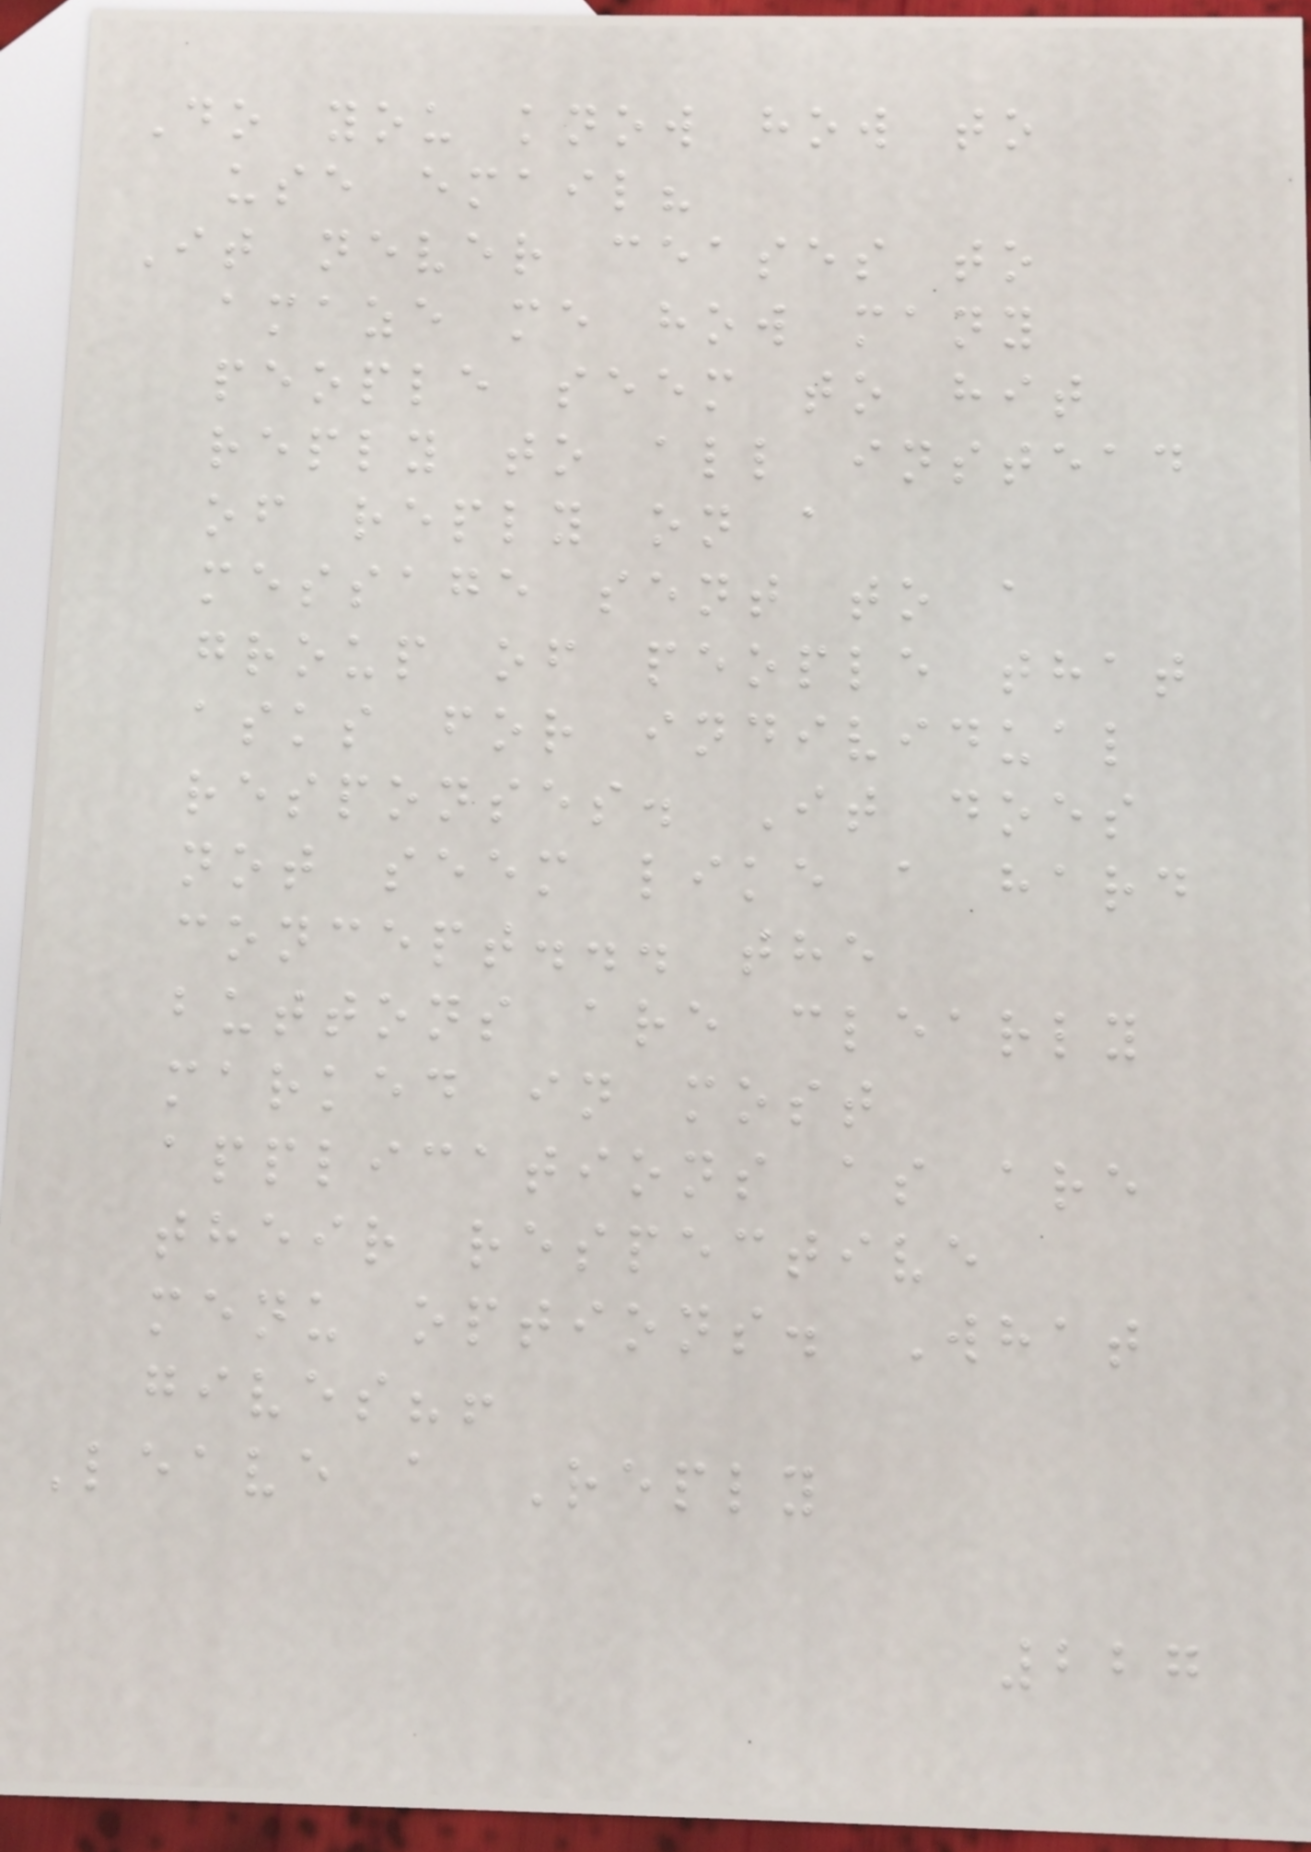Do you know how to
use email?
It never ceases to
amaze me how many
people seem to hit
reply to all instead
of reply on a
message sent to a
group of people that
asks for individual
responses. It does
not seem like a hard
concept... the
buttons are clearly
marked in most
applications as are
their respective
menu options. What
gives?!
Leave a Reply
227
